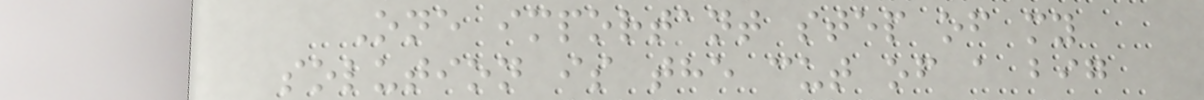One important step of my
solution is the cut of a big
